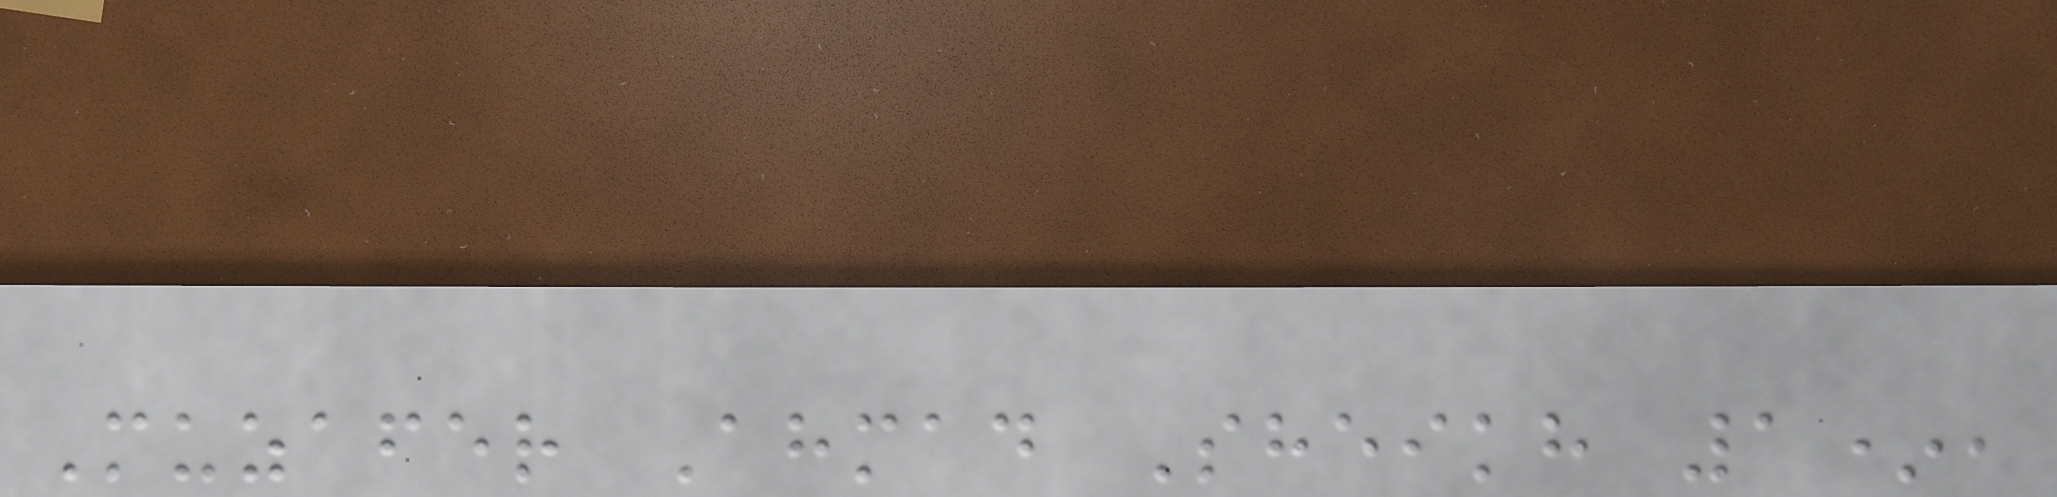Muzafer Ahmad Sheikh 1*,
